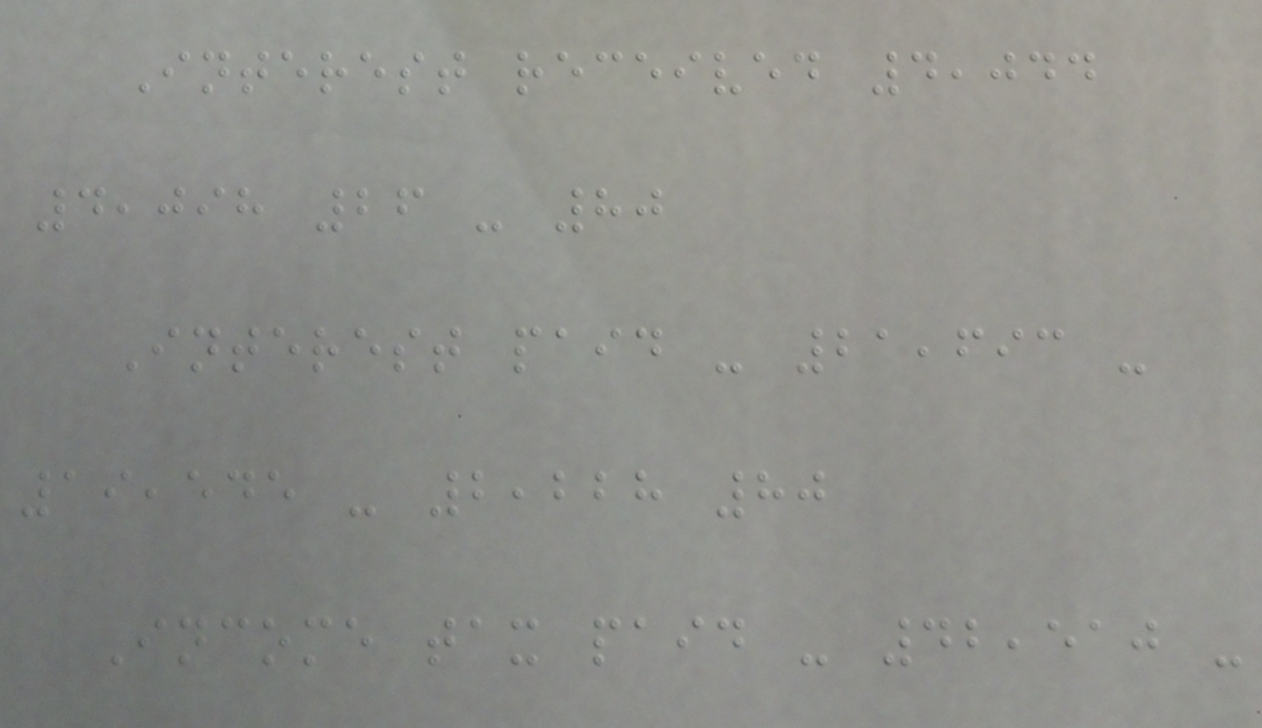Interest received 4,044
4,098 26 - 80
Interest paid - 21,693 -
19,545 - 2,228 80
Income tax paid - 42,510 -
